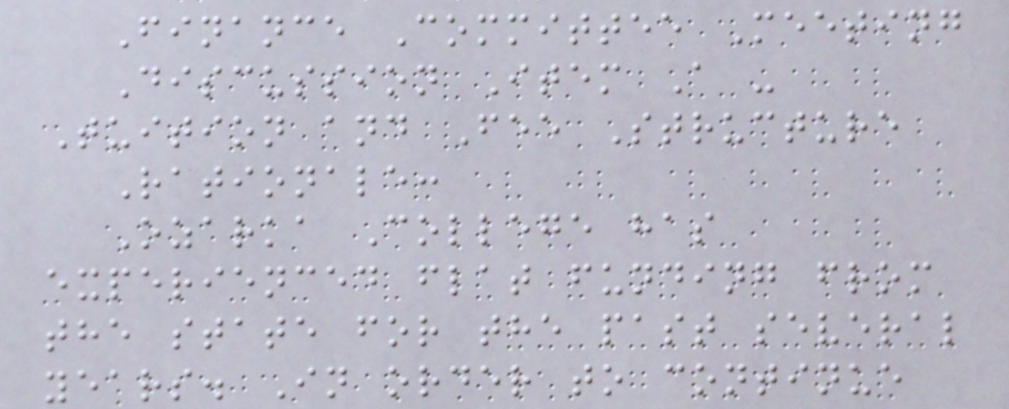Finance Committee Meeting
Discussion Item A -
Tuition and Fee Structure
Rationale:
Ozarka College has
experienced flat funding from
the state for the past several
years. In order to continue
